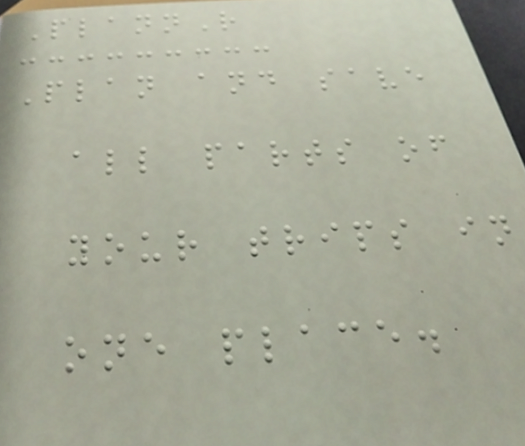PlannR
Plan and save
all parts of
your trips in
one place.
